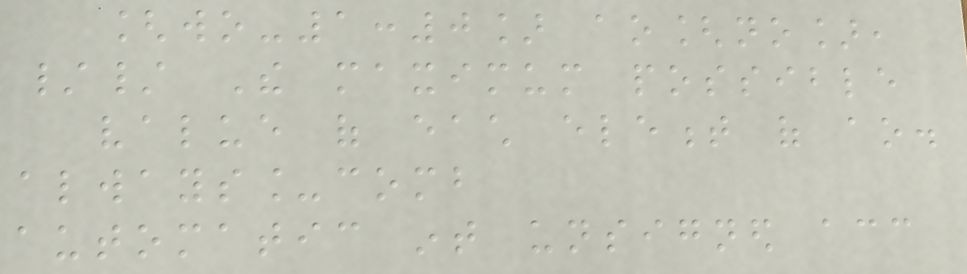[wo-1:0] ao[no],
// The maximum possible
value of each element of ao.
always_comb
automatic int unsigned acc
